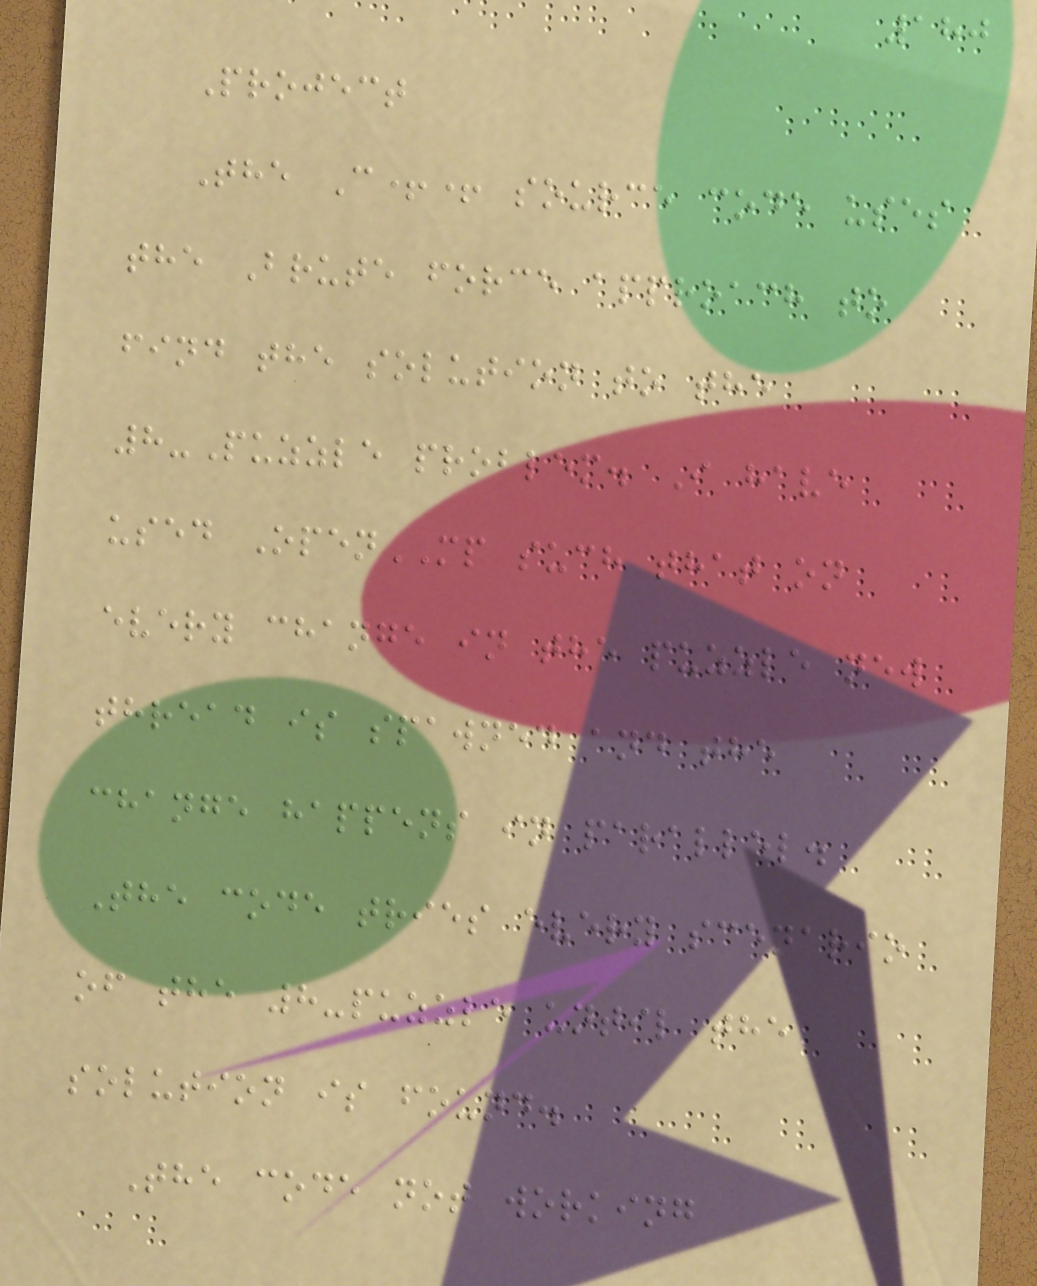180
Project
The C++ source code uses
the Brute force approach to
find the solution to the
8-Puzzle problem. I have
used OpenMP such that on
every change in the puzzle new
thread is spawned and the
change happens in parallel.
The code tries every scenario
of the 8-puzzle until the
solution is found.
The code not working
